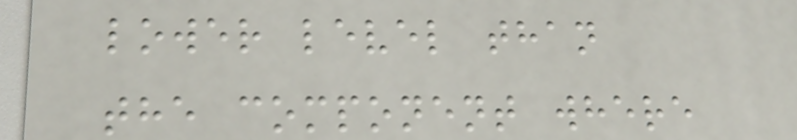lower level than
the component where
